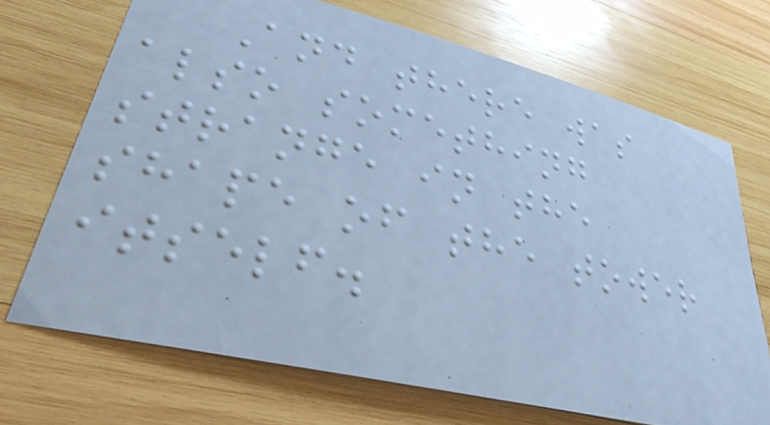And there was
also something
strange in the
shape of the tower
itself.
